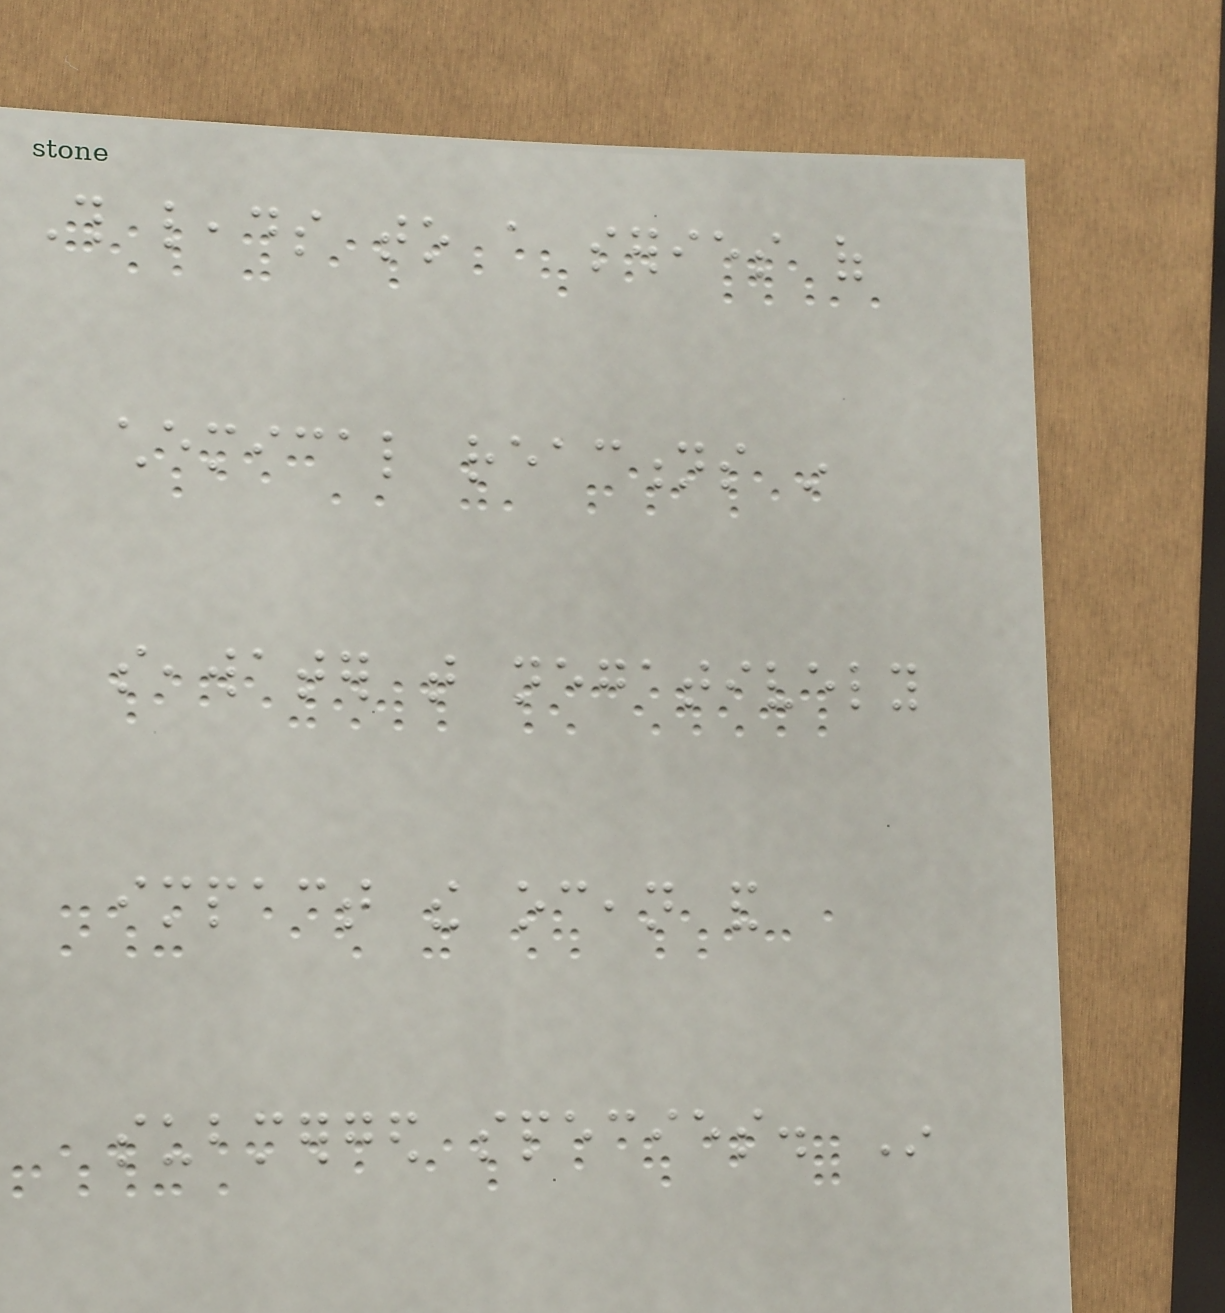This leads to a series of
chemical reactions in
seawater that negatively
impact the ocean and
submerged species. In
